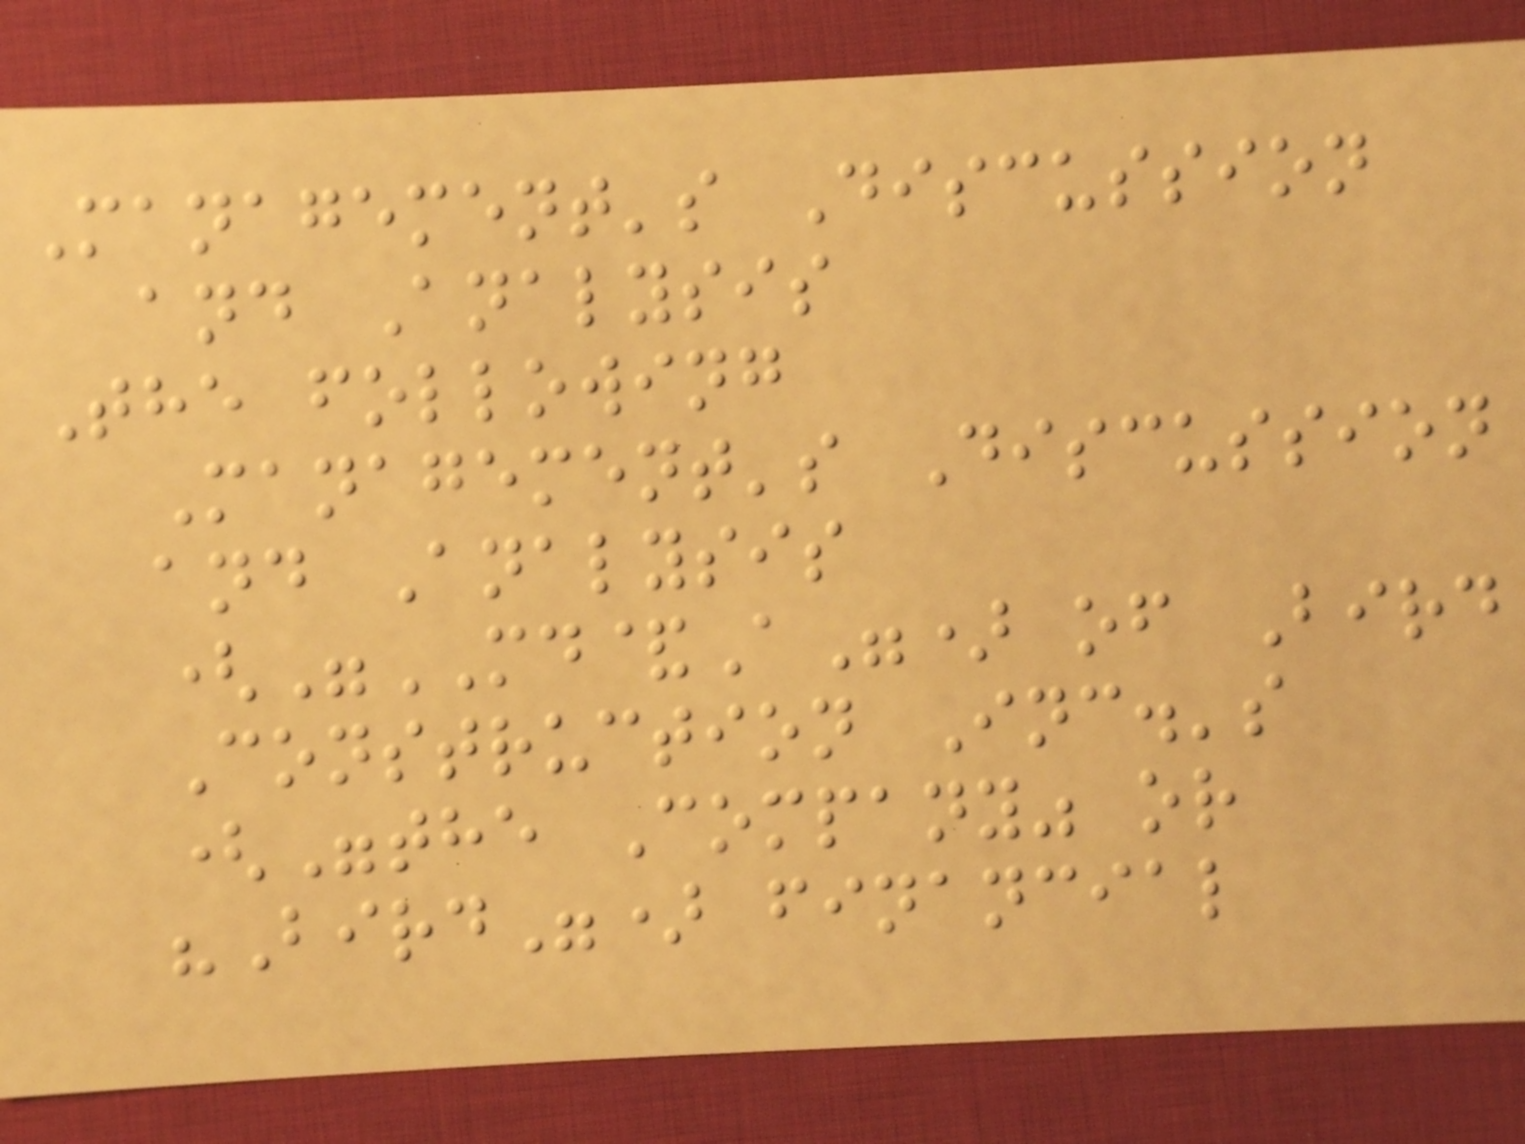Management's Discussion
and Analysis
The following
Management's Discussion
and Analysis
("MD&A") of Bird
Construction Inc.'s
("the Company" or
"Bird") financial
